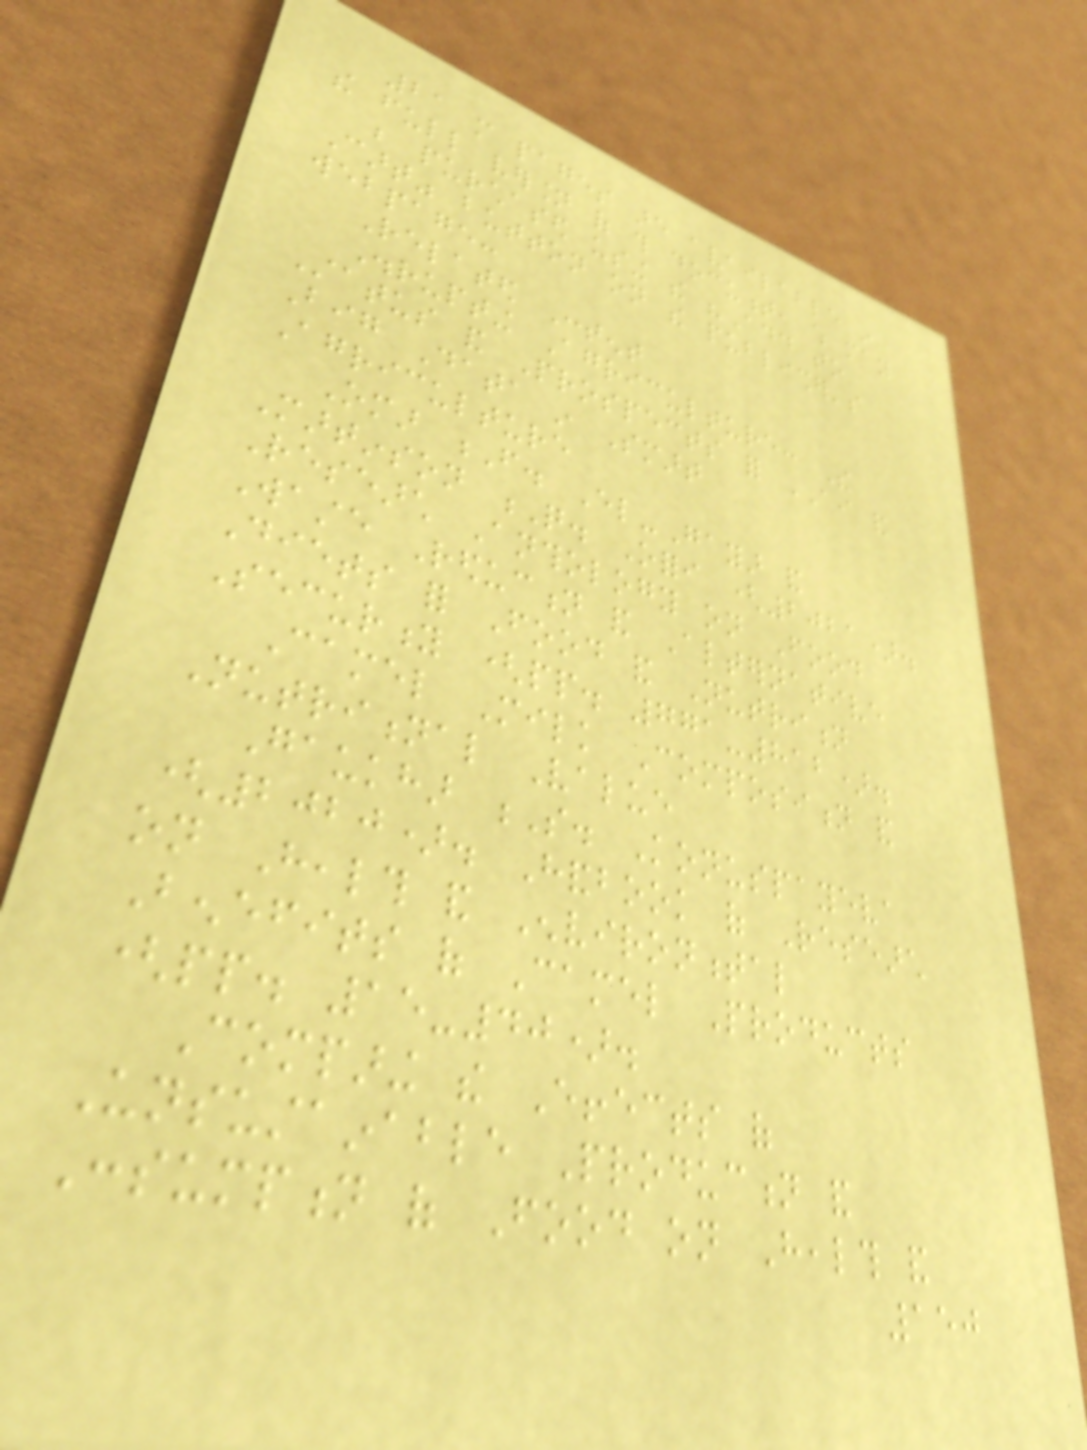21 more pages are available in
the full version of this document, which may
be purchased using the "Add to
Cart" button on the publisher's
webpage:
Related Content
Disrupting Agriculture: The
Status and Prospects for AI and
Big Data in Smart
Agriculture
Omar F. El-Gayar and
Martinson Q. Ofori (2021).
Research Anthology on Food
Waste Reduction and Alternative
Diets for Food and Nutrition
Security (pp. 771-812).
Camel Milk Composition and
Nutritional Value
Gaukhar S. Konuspayeva
(2020). Handbook of Research
on Health and Environmental
Benefits of Camel Products
(pp. 15-40).
Comparing the Effects of
Unsustainable Production and
Consumption of Food on Health and
150
